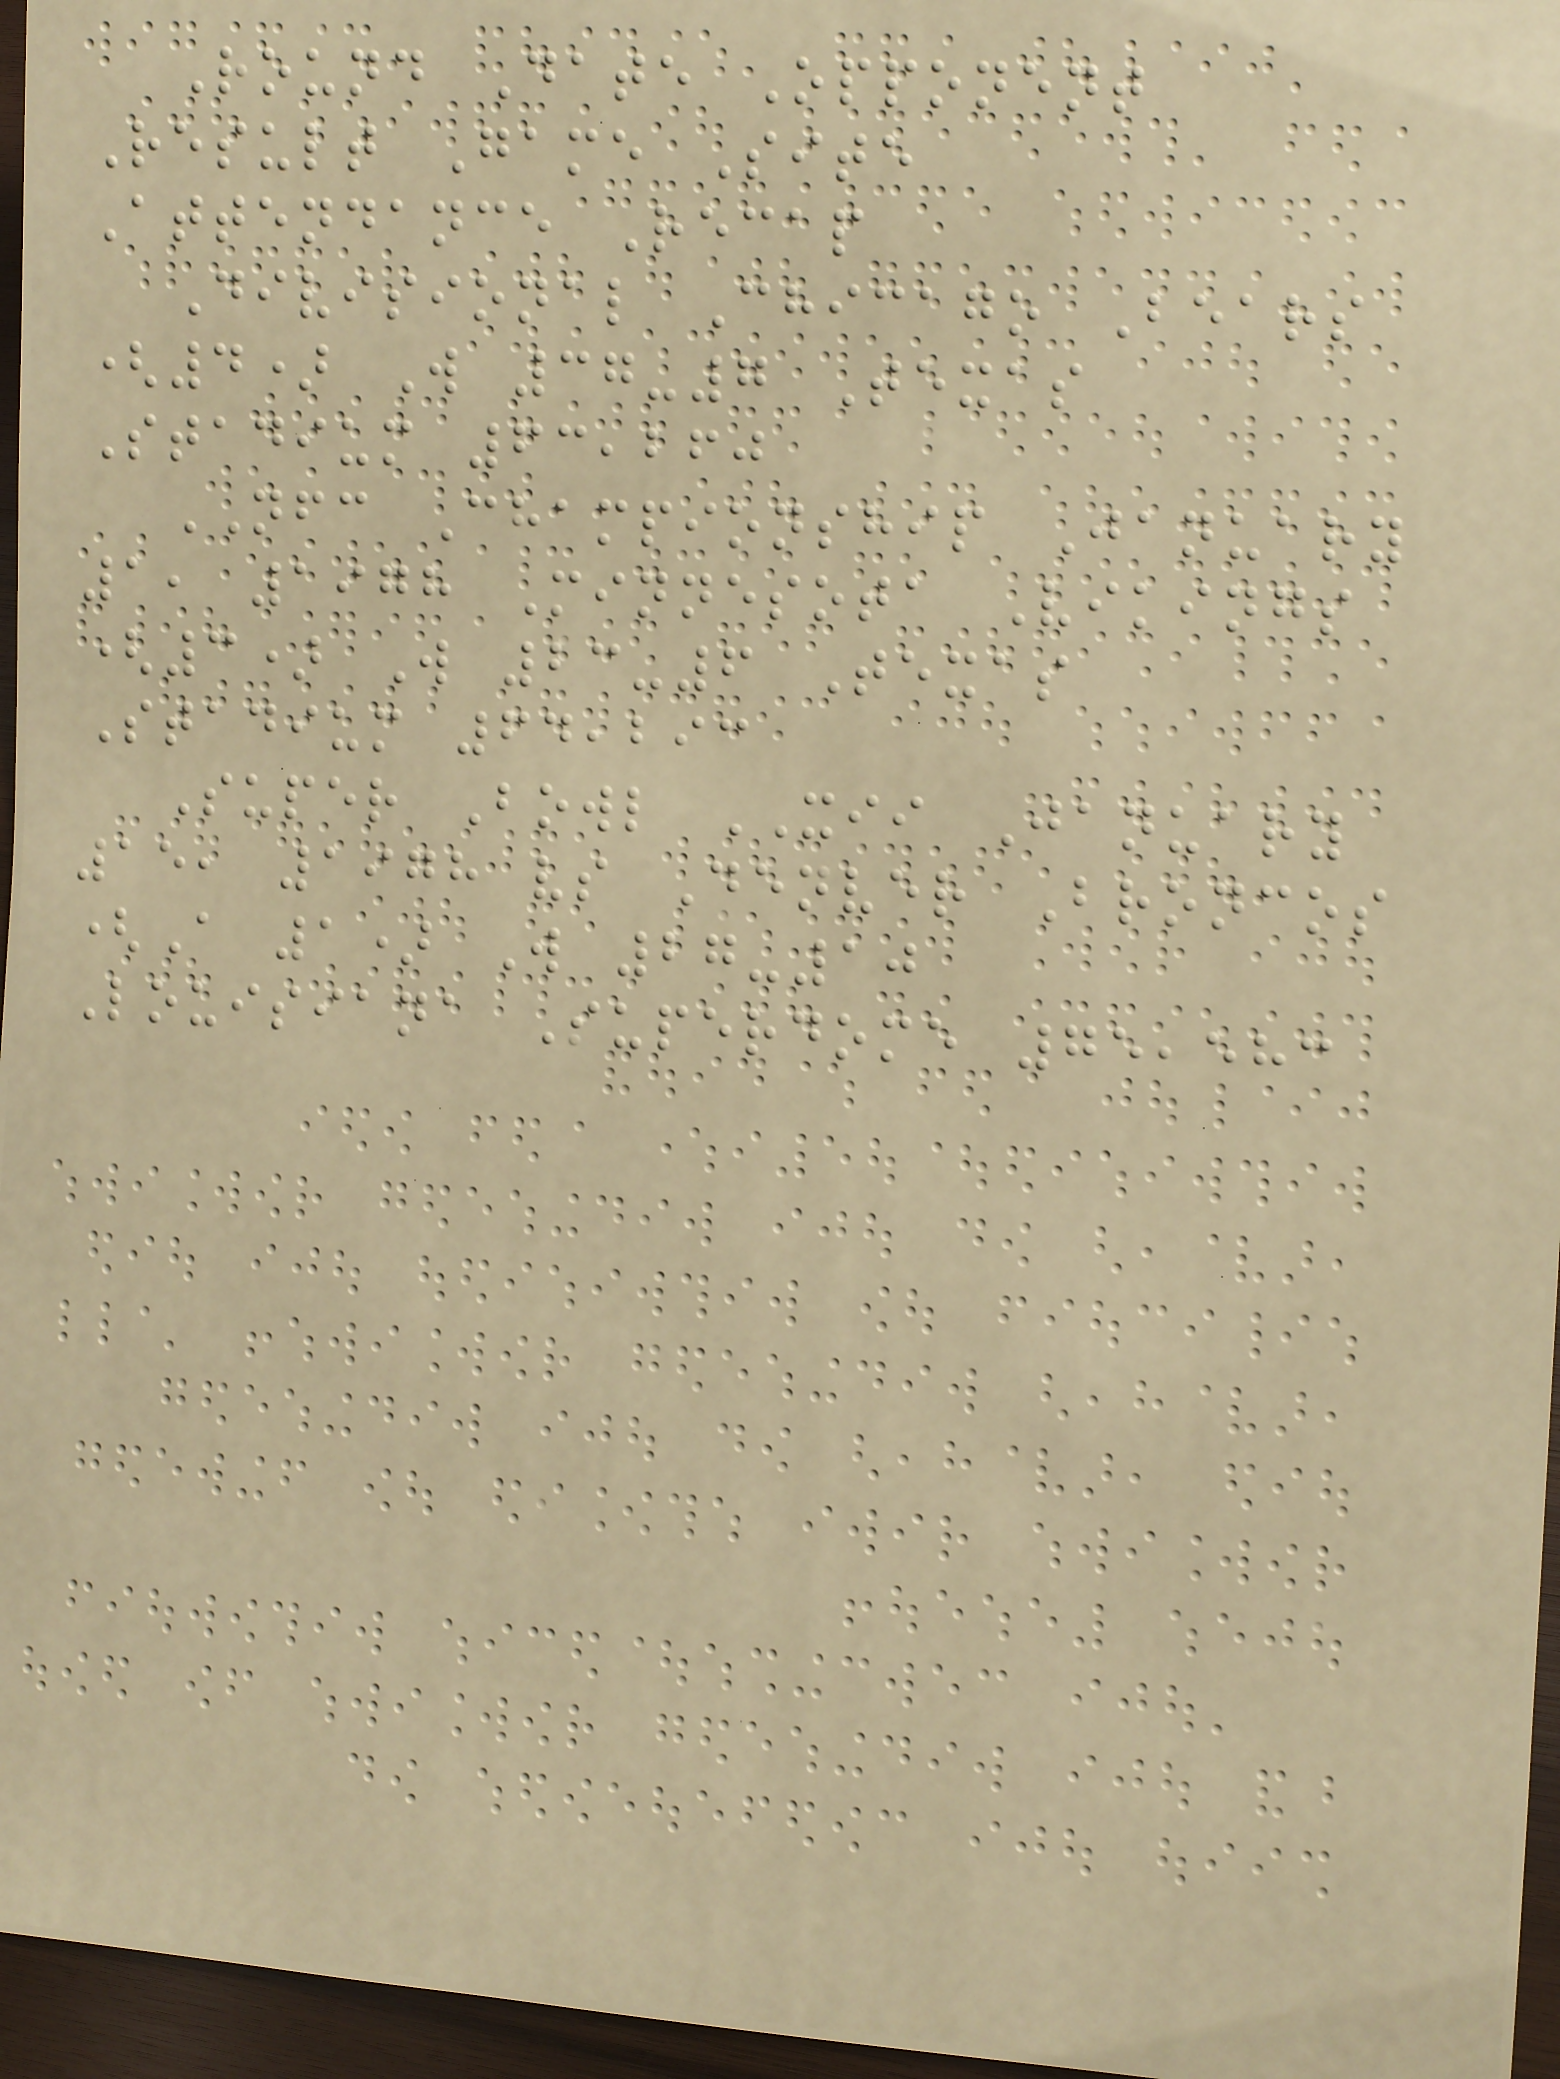Round Date Opponent
Result Game Site
Attendance Recap
Divisional Chicago Bears
(4) W 37-7 Texas
Stadium 63,260
NFC Championship January
1, 1978 Minnesota Vikings
(3) W 23-6 Texas
Stadium 64,293
Super Bowl XII January
15, 1978 vs Denver Broncos
(A 1) W 27-10
Louisiana Superdome 75,583
